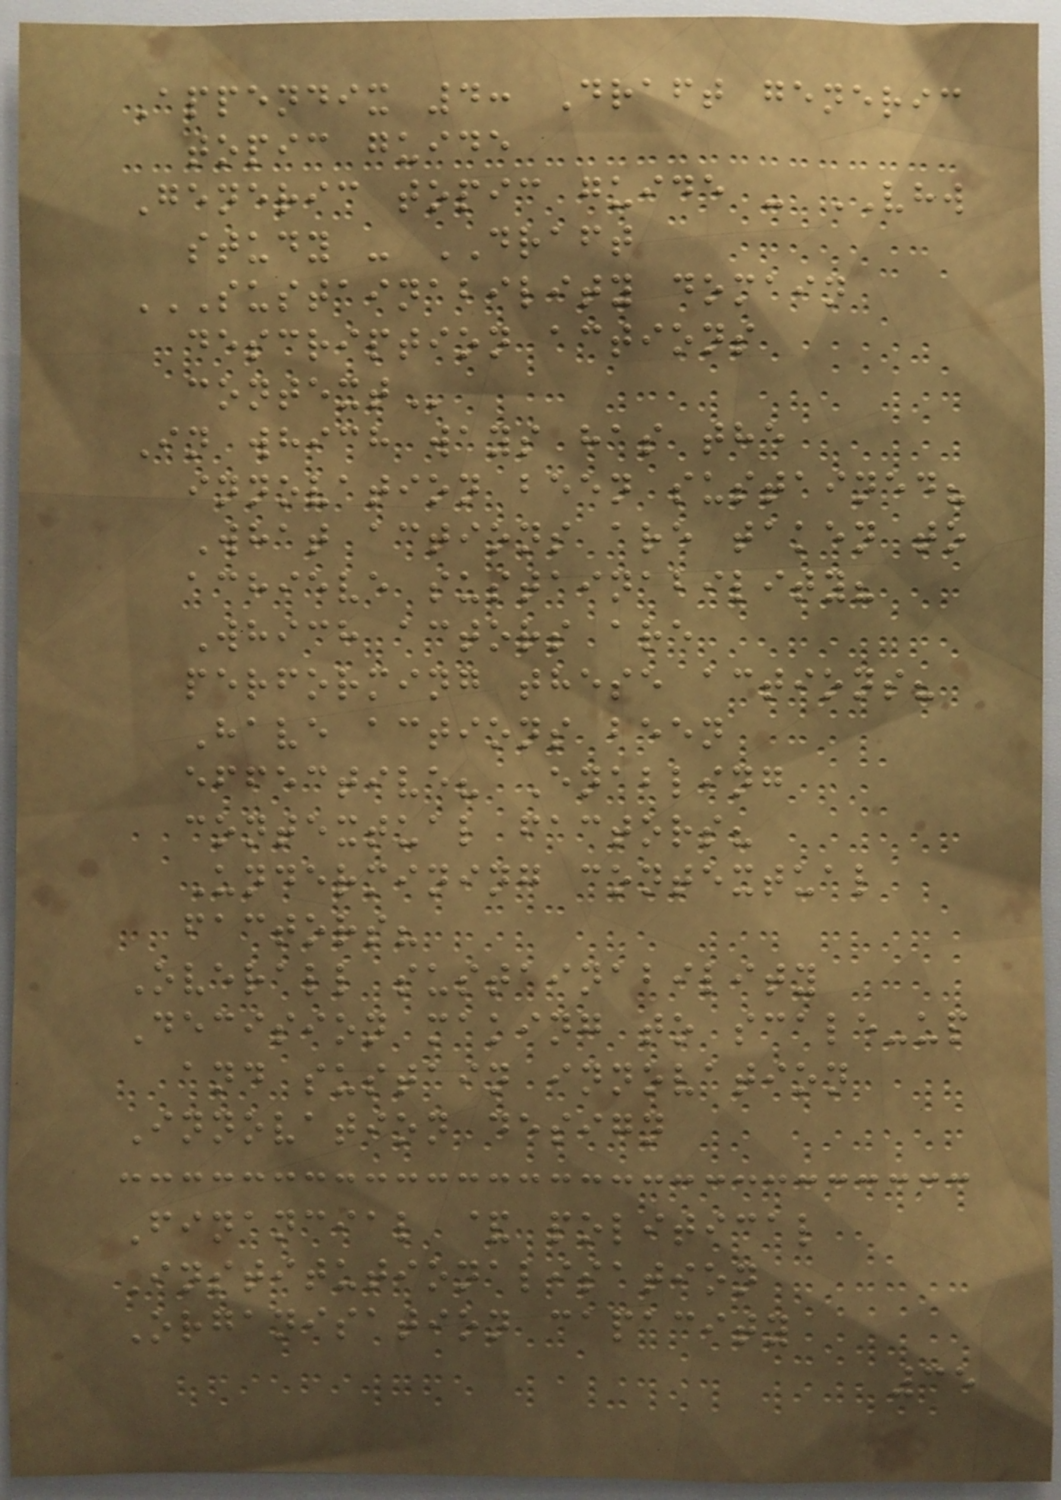Appendix 4: Draft generic
topic guide
Generic topic guide - VHW
study - DRAFT
SUSTAINABILITY DOMAIN
DESCRIPTION ACTIONS
CONTEXT
In which ways has the
innovation been sustained?
What actions are taken to
achieve sustainability?
Which actors are
performing these actions?
Have actions been
effective? Enabling
contextual factors?
Undermining contextual
factors?
Overall sustainability
Decision making to scale-up
and sustain innovation
Innovation design
Financial & political
Institutionalisation
Organisation capacity
35
